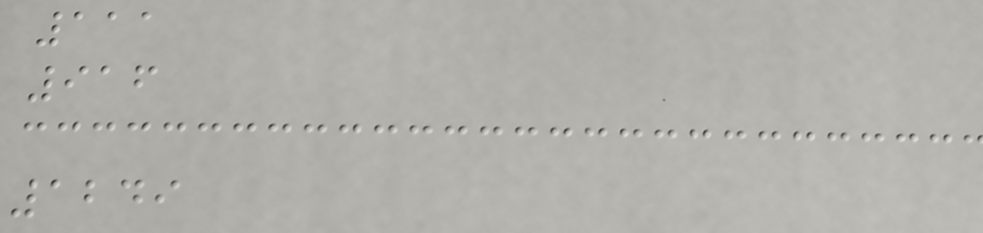111
916
1249
